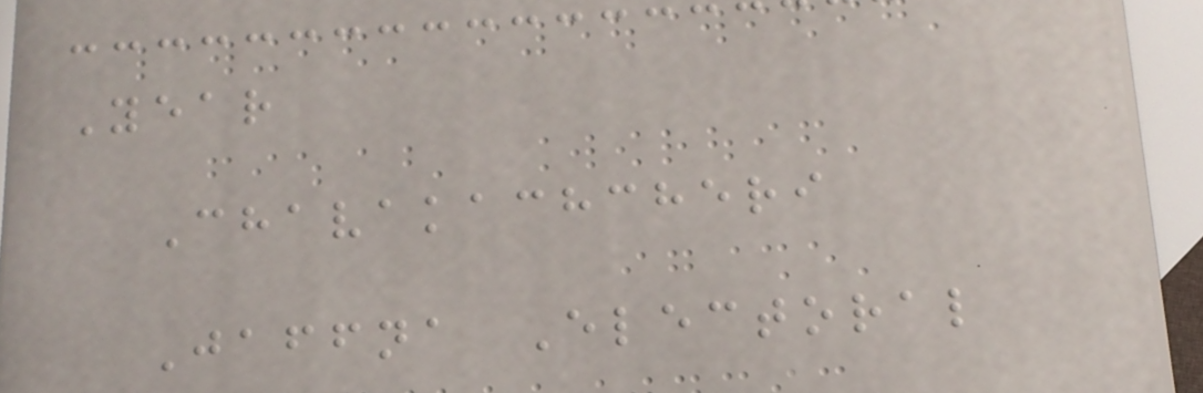Year
Chavakachcheri
Jaffna Electoral
